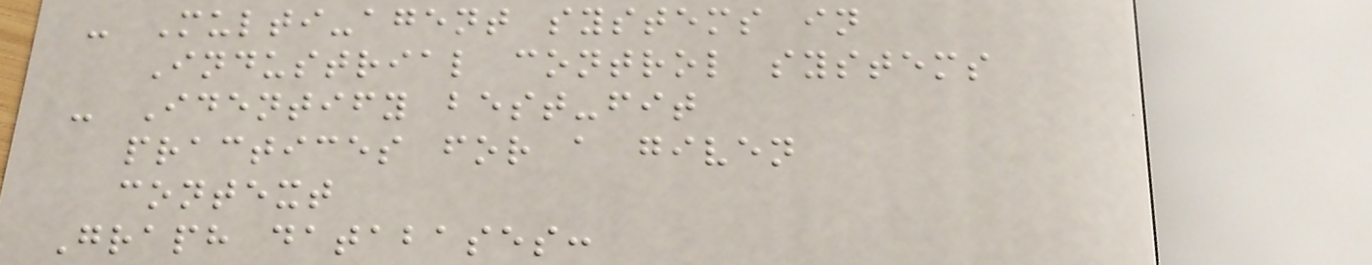- Multi-agent systems in
Industrial control systems
- Identify best-fit
practices for a given
context
Graph databases:
